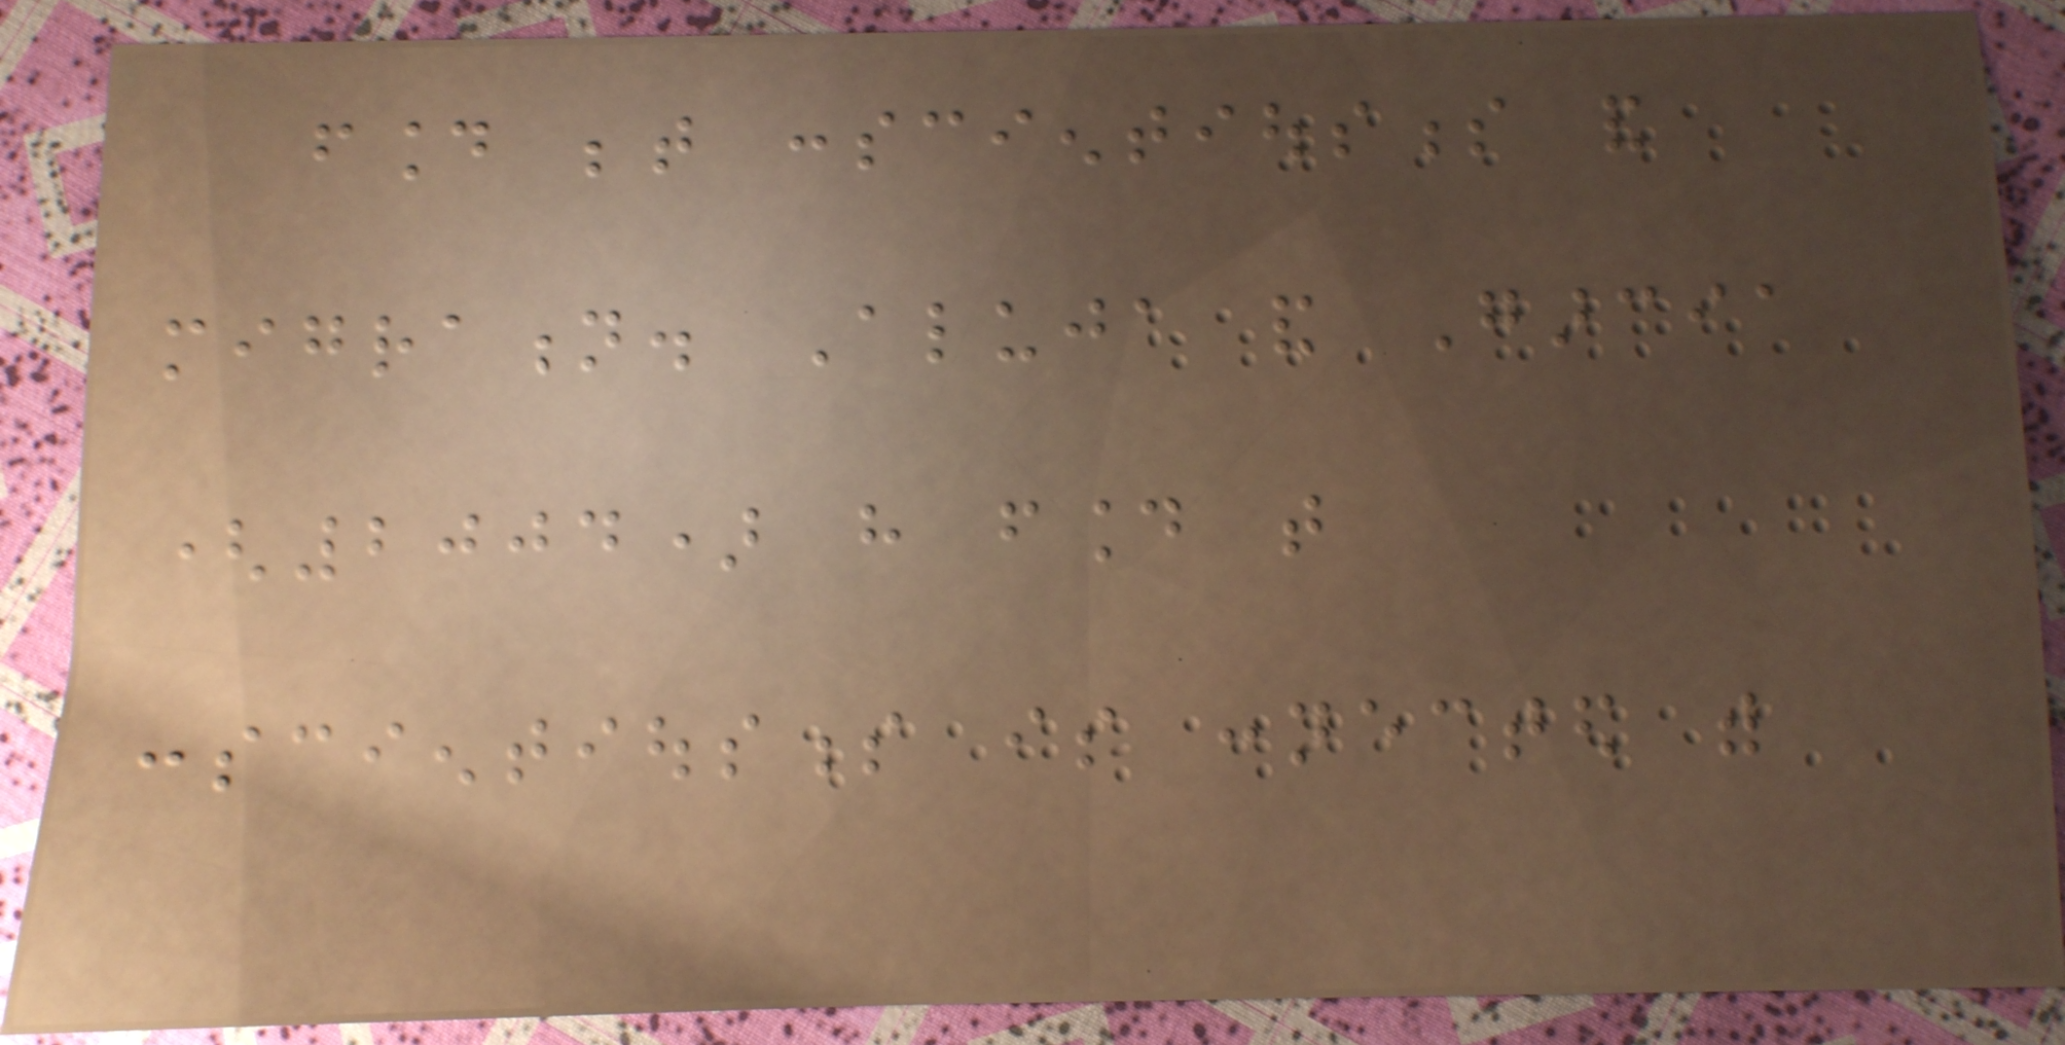found between conscientiousness and
migration. Aluja and Garcia
(2004) have found that
conscientiousness is connected with
